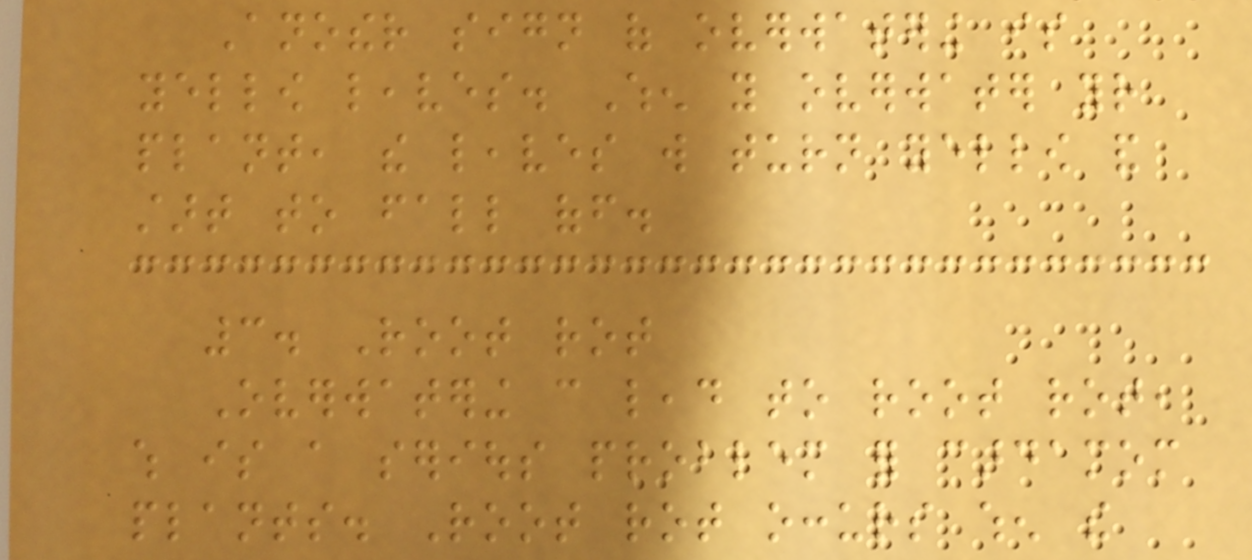Another sign of overwatering is
yellow leaves. When you overwater your
plant, the leaves will turn yellow and
start to fall off.
3. Root rot
Overwatering can lead to root rot,
which is a serious problem for cardamom
plants. Root rot occurs when the
